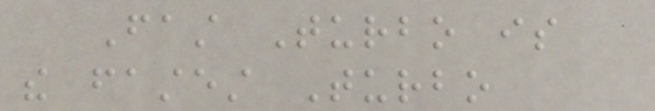Fast Turbo is
the fastest Turbo
